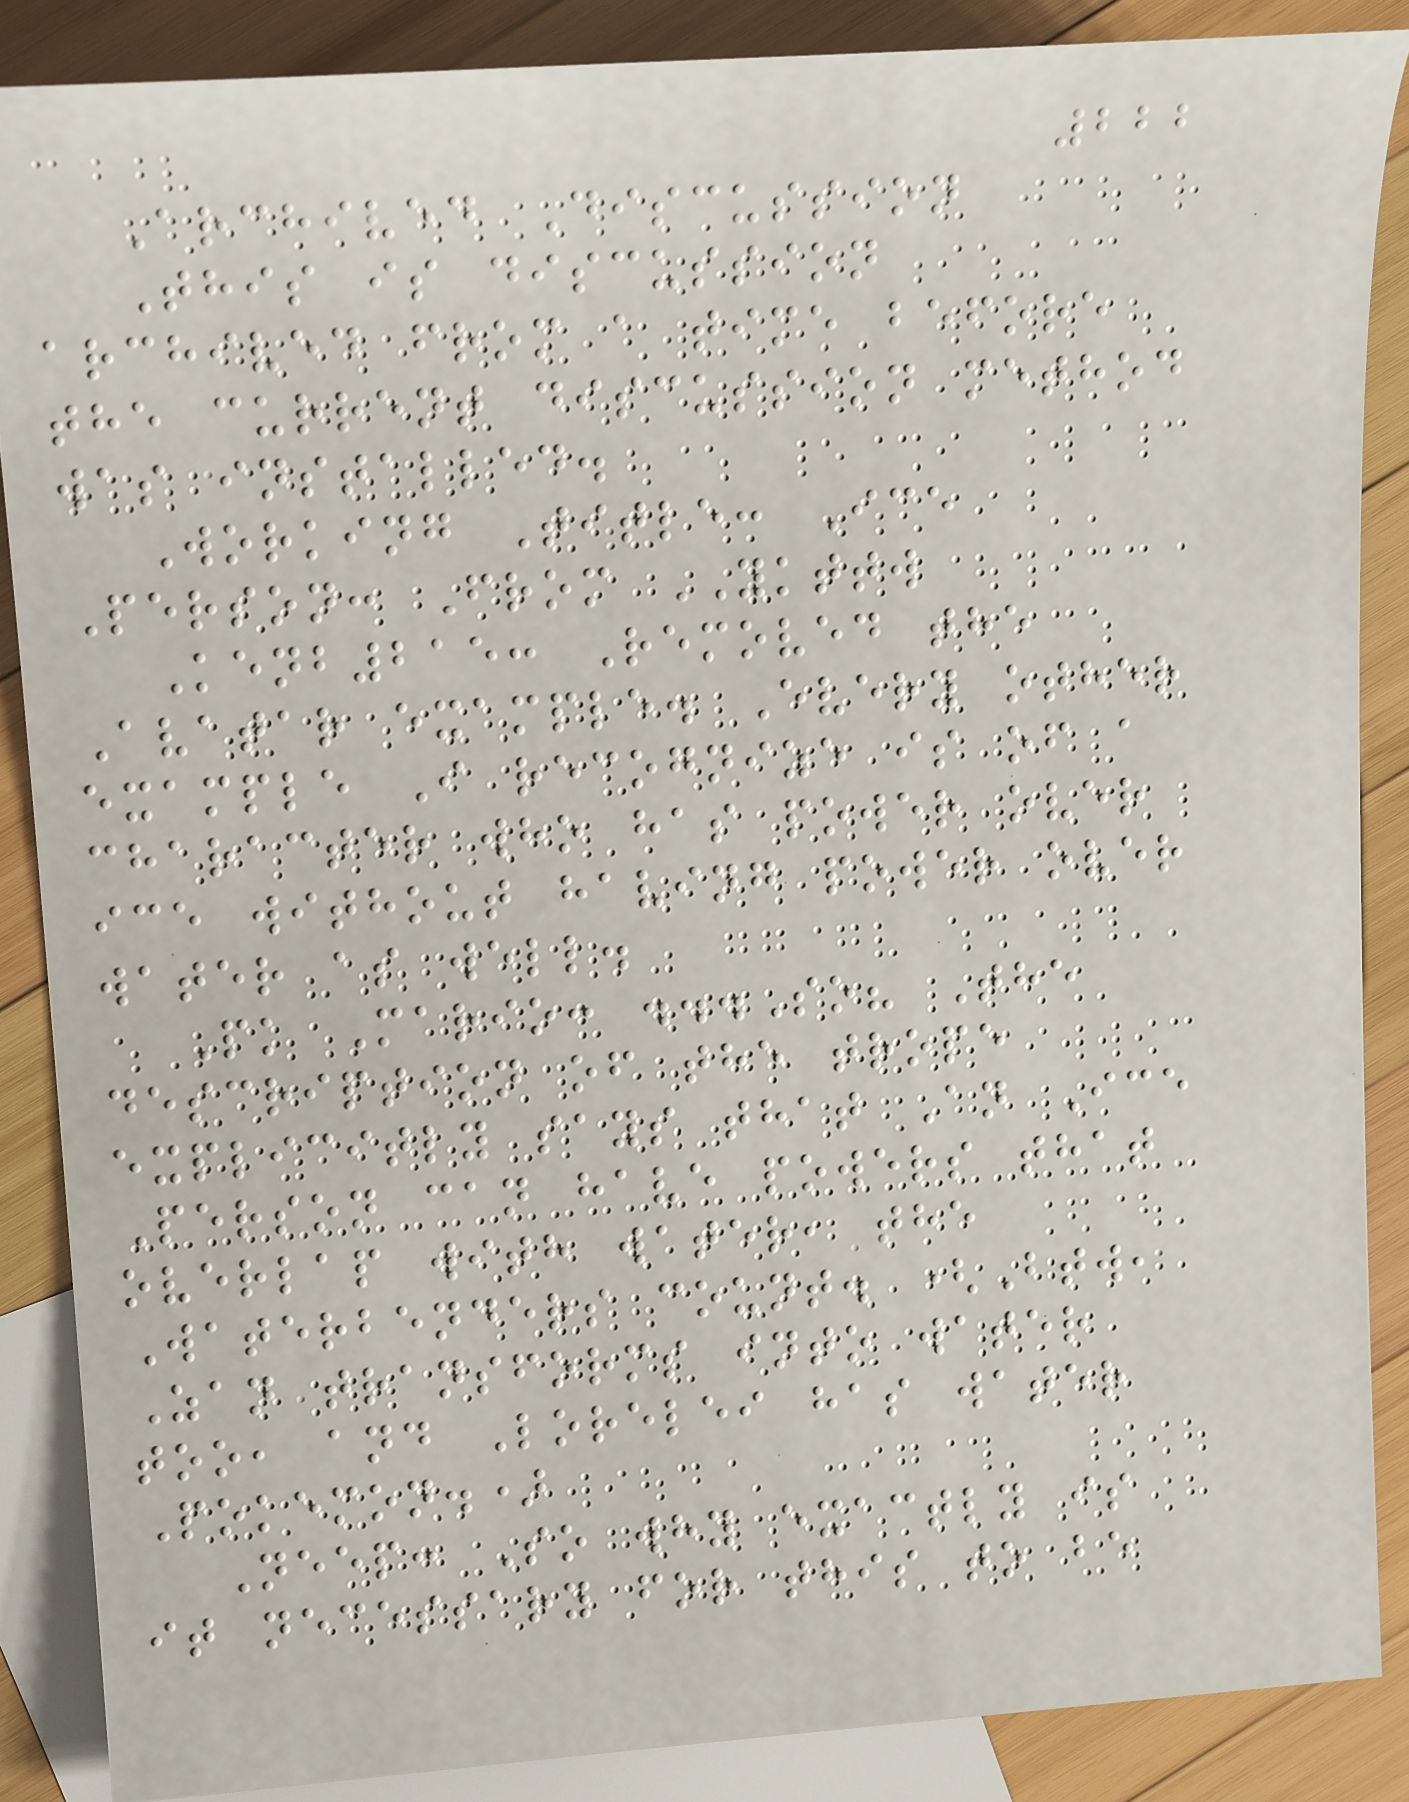222
Archived Discussion
This is discussion
archived from a time before
the current discussion method
was installed.
Working Title: Ice
Person: From YKTTW
Kenb215: Removed the
Avatar example. Every other
example I recognize is of a
character who has power over
ice without having power over
water as well.
Pk Mario: ...So? The
description of the trope
explicitly says that An Ice
Person can have powers that
overlap with water, the
Waterbenders count. (Btw,
Zan transforms into water
too, and Lorelei has water
Pokemon.)
Neep: So why exactly is
it necessary for this to be
